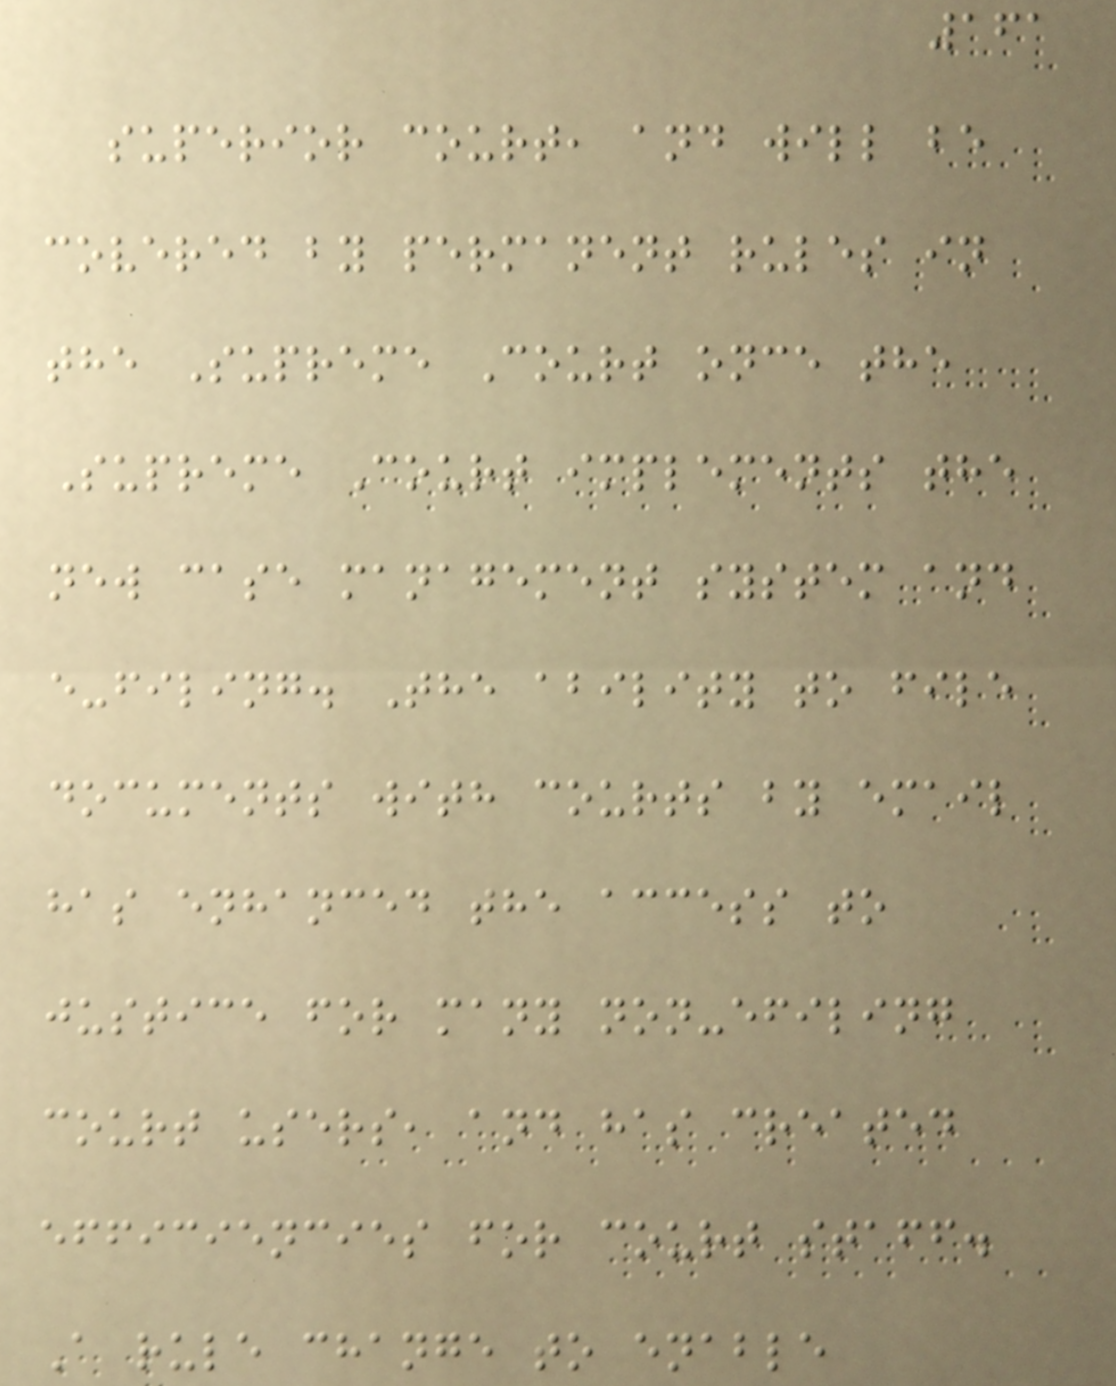161
superior court, and will be
covered by permanent rules in
the Supreme Court once the
Supreme Court implements the
new case management system and
e-filing. The ability to file
documents with courts by email
has enhanced the access to
justice for many non-efiling
court users, and has created
efficiencies for court staff.
A rule change to enable
